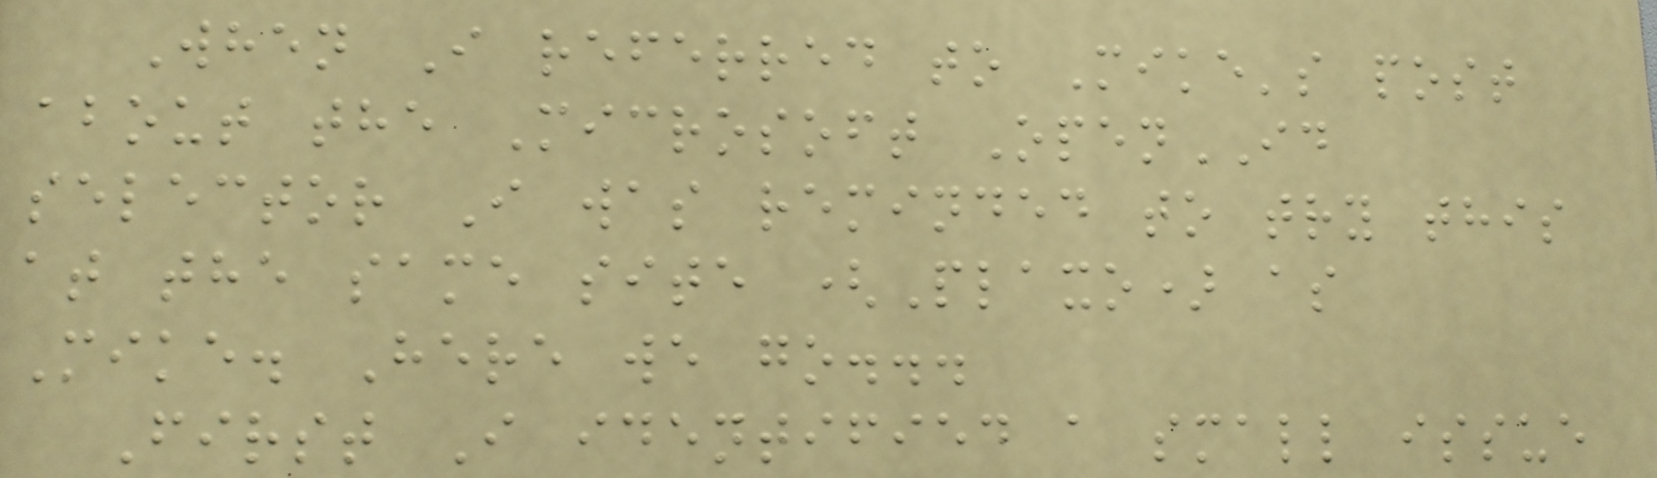When I referred to Mike's post
about the Microsoft OpenID
selector I was reminded to try this
at the same site (Plaxo) as
Mike. Here we go...
First I identified a small issue
